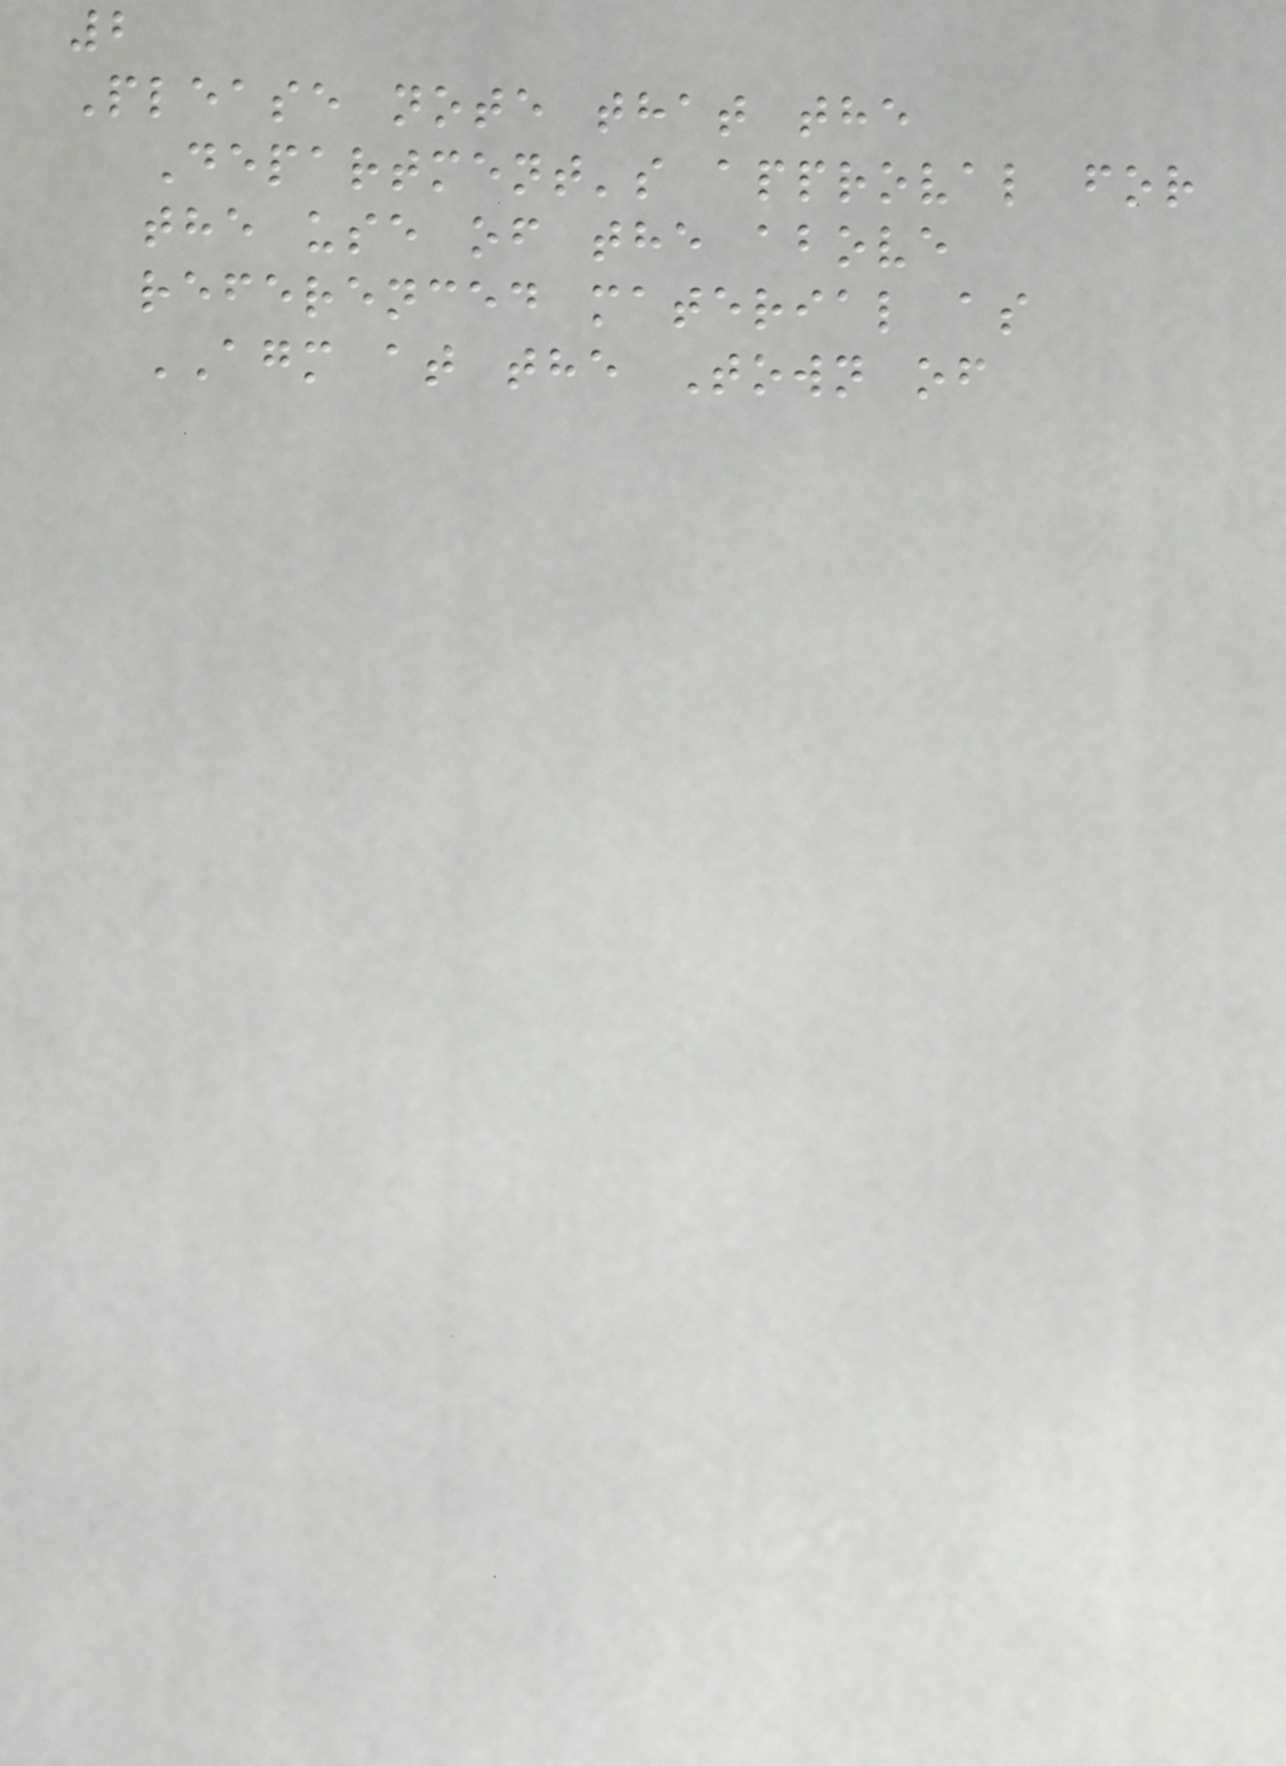2
Please note that the
Department's approval for
the use of the above
referenced material as
AGM at the Town of
